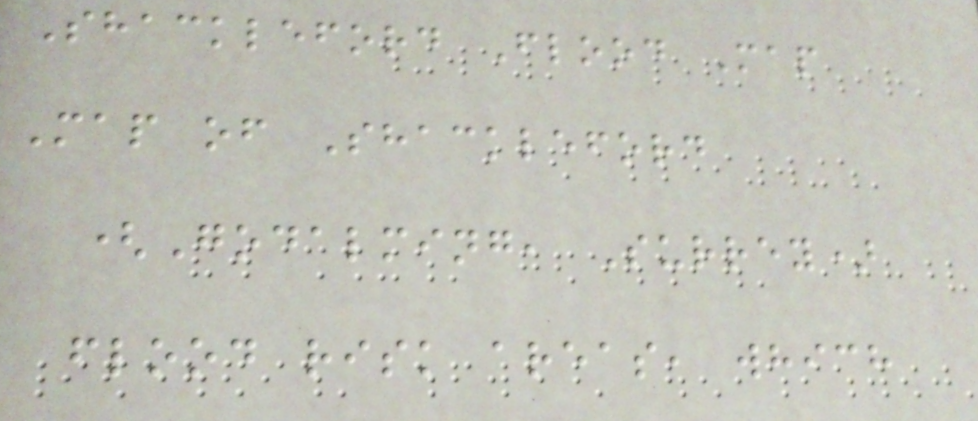Shackleford Flood Map
Map of Shackleford
(Godalming, Surrey)
flood risk areas, which
